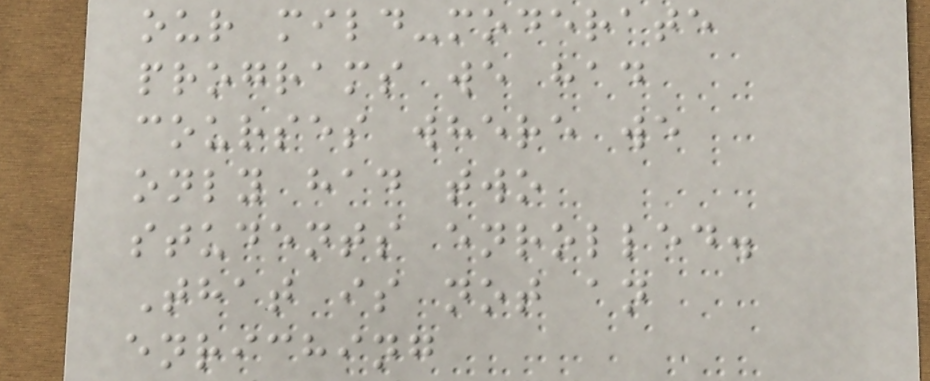our mild-moderate
programs we had
courses where we
only had two
students enrolled.
That is not an
enriching
